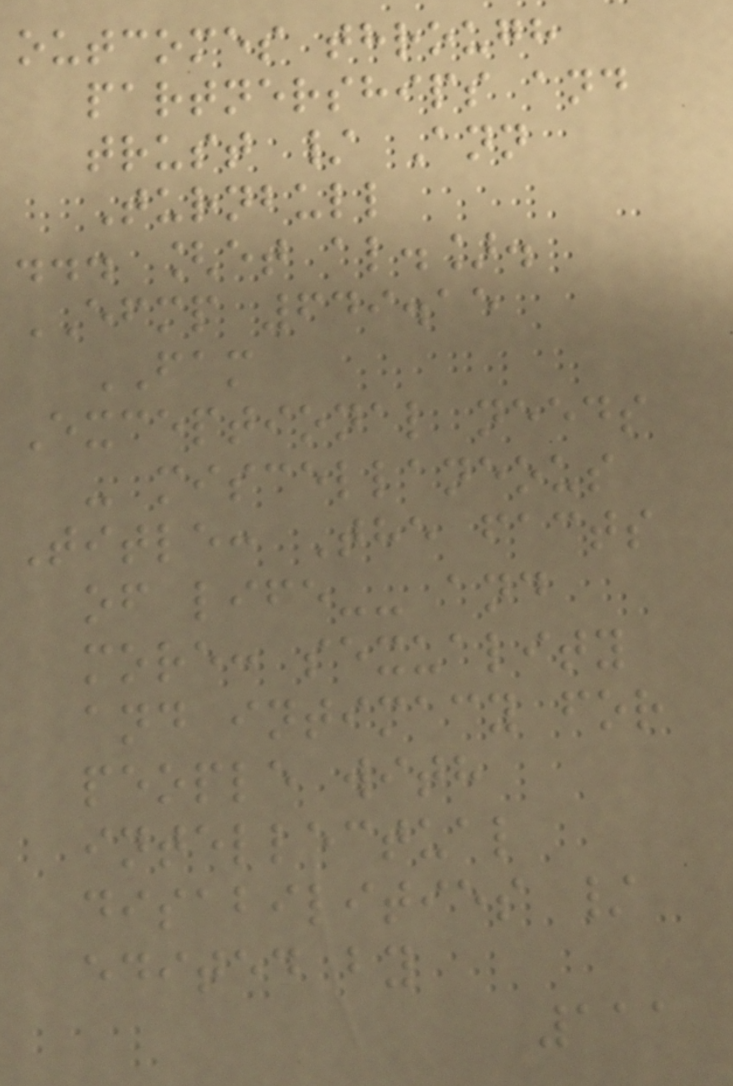outcomes through
partnerships and
trust / Ann
Turnbull
... [et al.].
EFMP 649.15
FAM
Exceptional needs
- miscellaneous
Title: The facts
of life-- and
more: sexuality
and intimacy for
people with
intellectual
disabilities /
edited by
111
